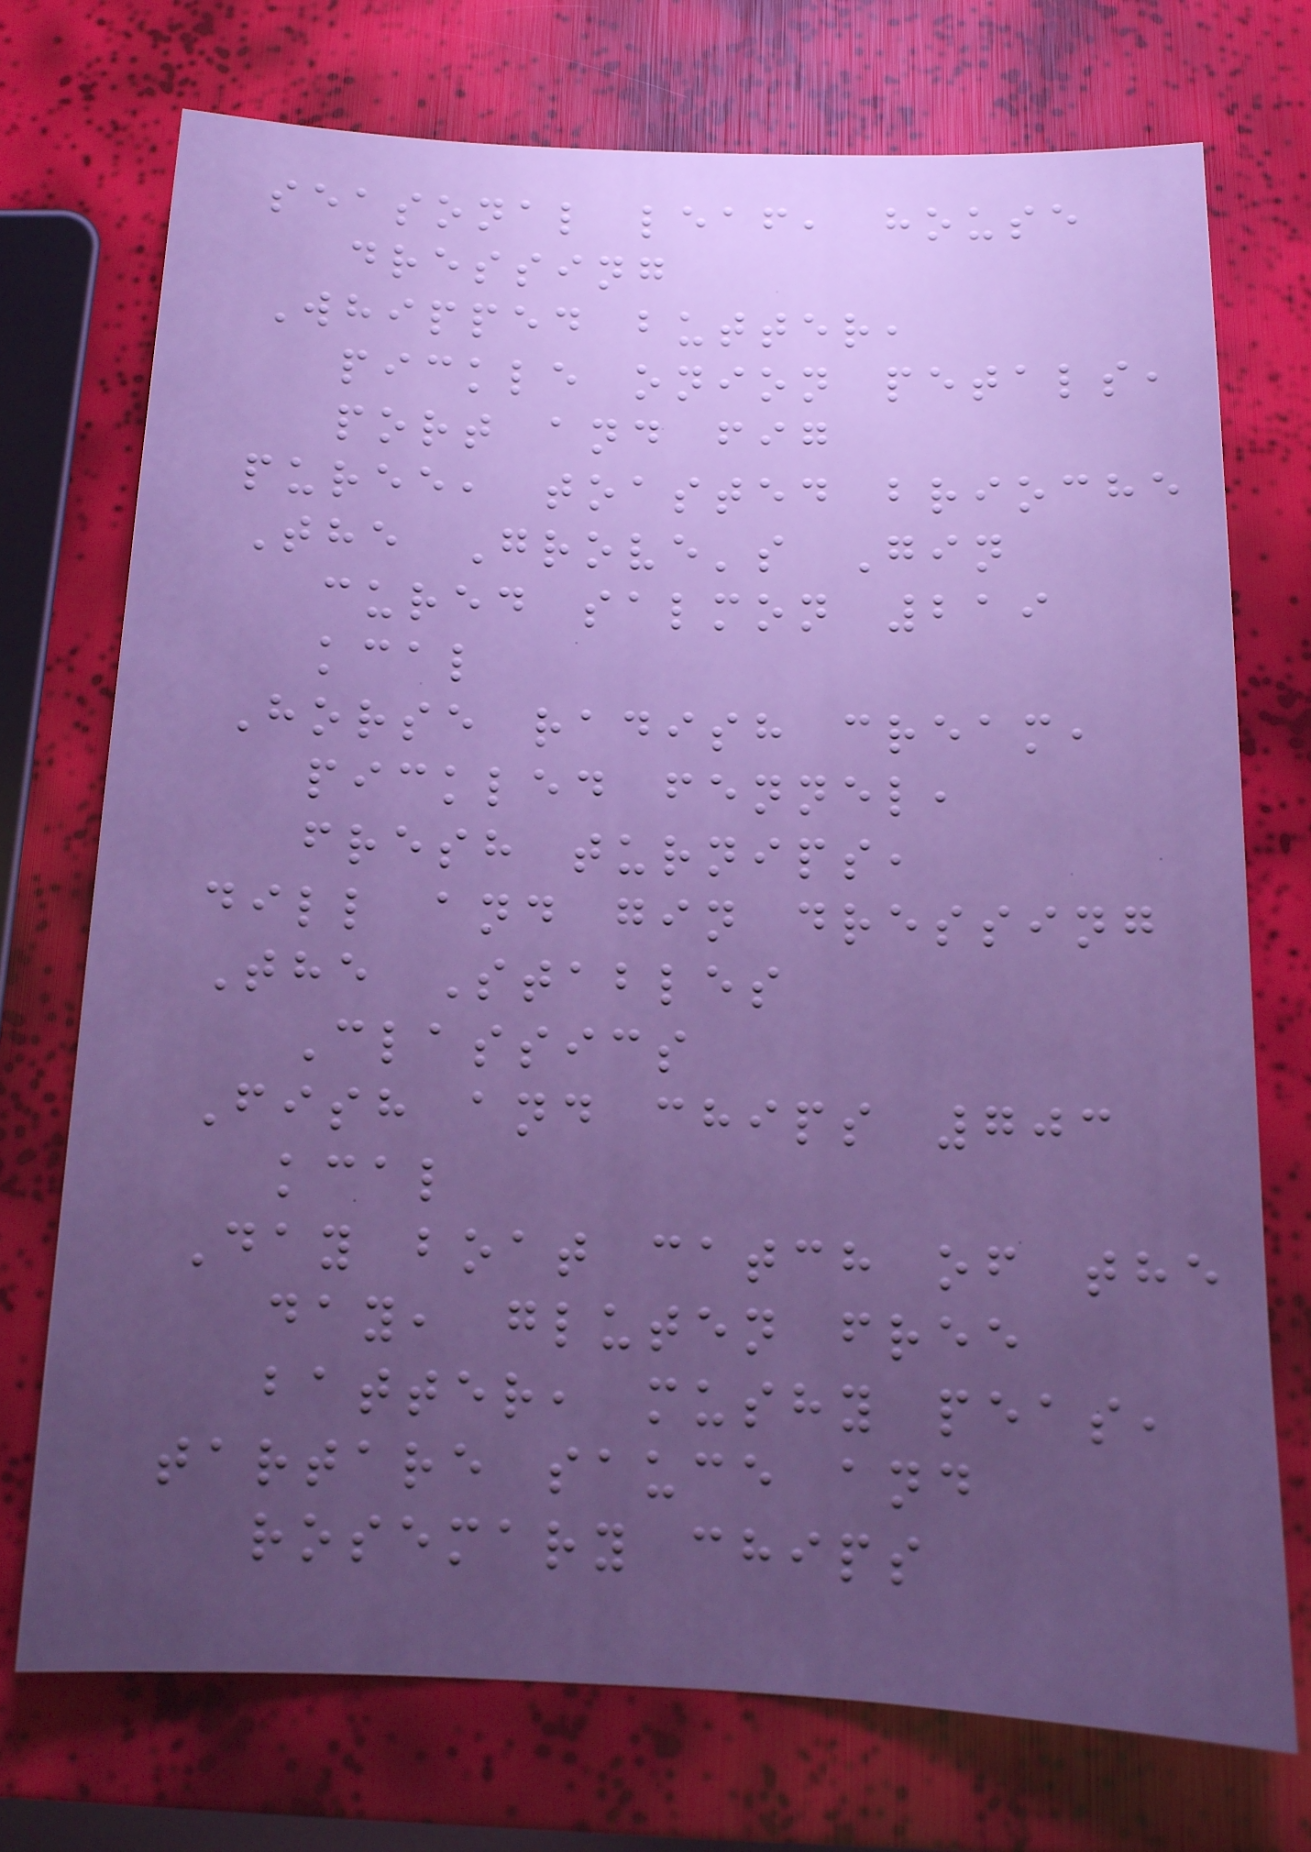seasonal leaf, house
dressing
Whipped butter,
pickle onion petals,
port and fig
puree, toasted brioche
The Grove's Gin
cured salmon 219
kcal
Horse radish cream,
pickled fennel,
fresh turnips,
dill and gin dressing
The Stables
Classics
Fish and chips 703
kcal
Day boat catch of the
day, gluten free
batter, mushy peas,
tartare sauce and
rosemary chips
